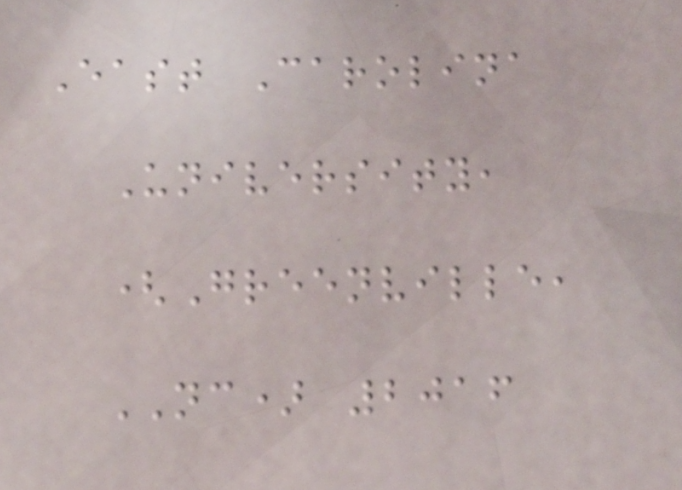East Carolina
University,
(Greenville,
NC) 2016
